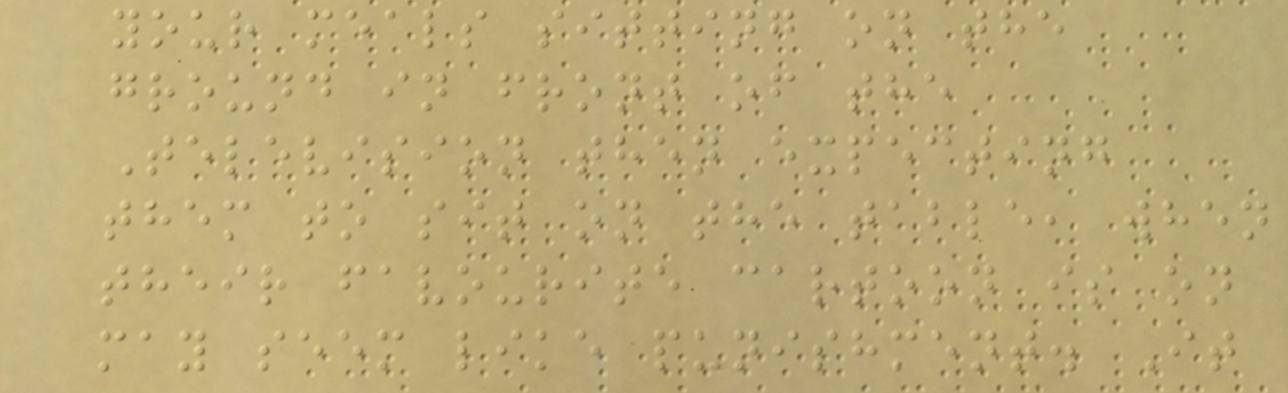your meals sitting on the
ground in front of the
Television then expecting
them to sit on the table, when
their favourite cartoon is on
may seem like punishment. It
